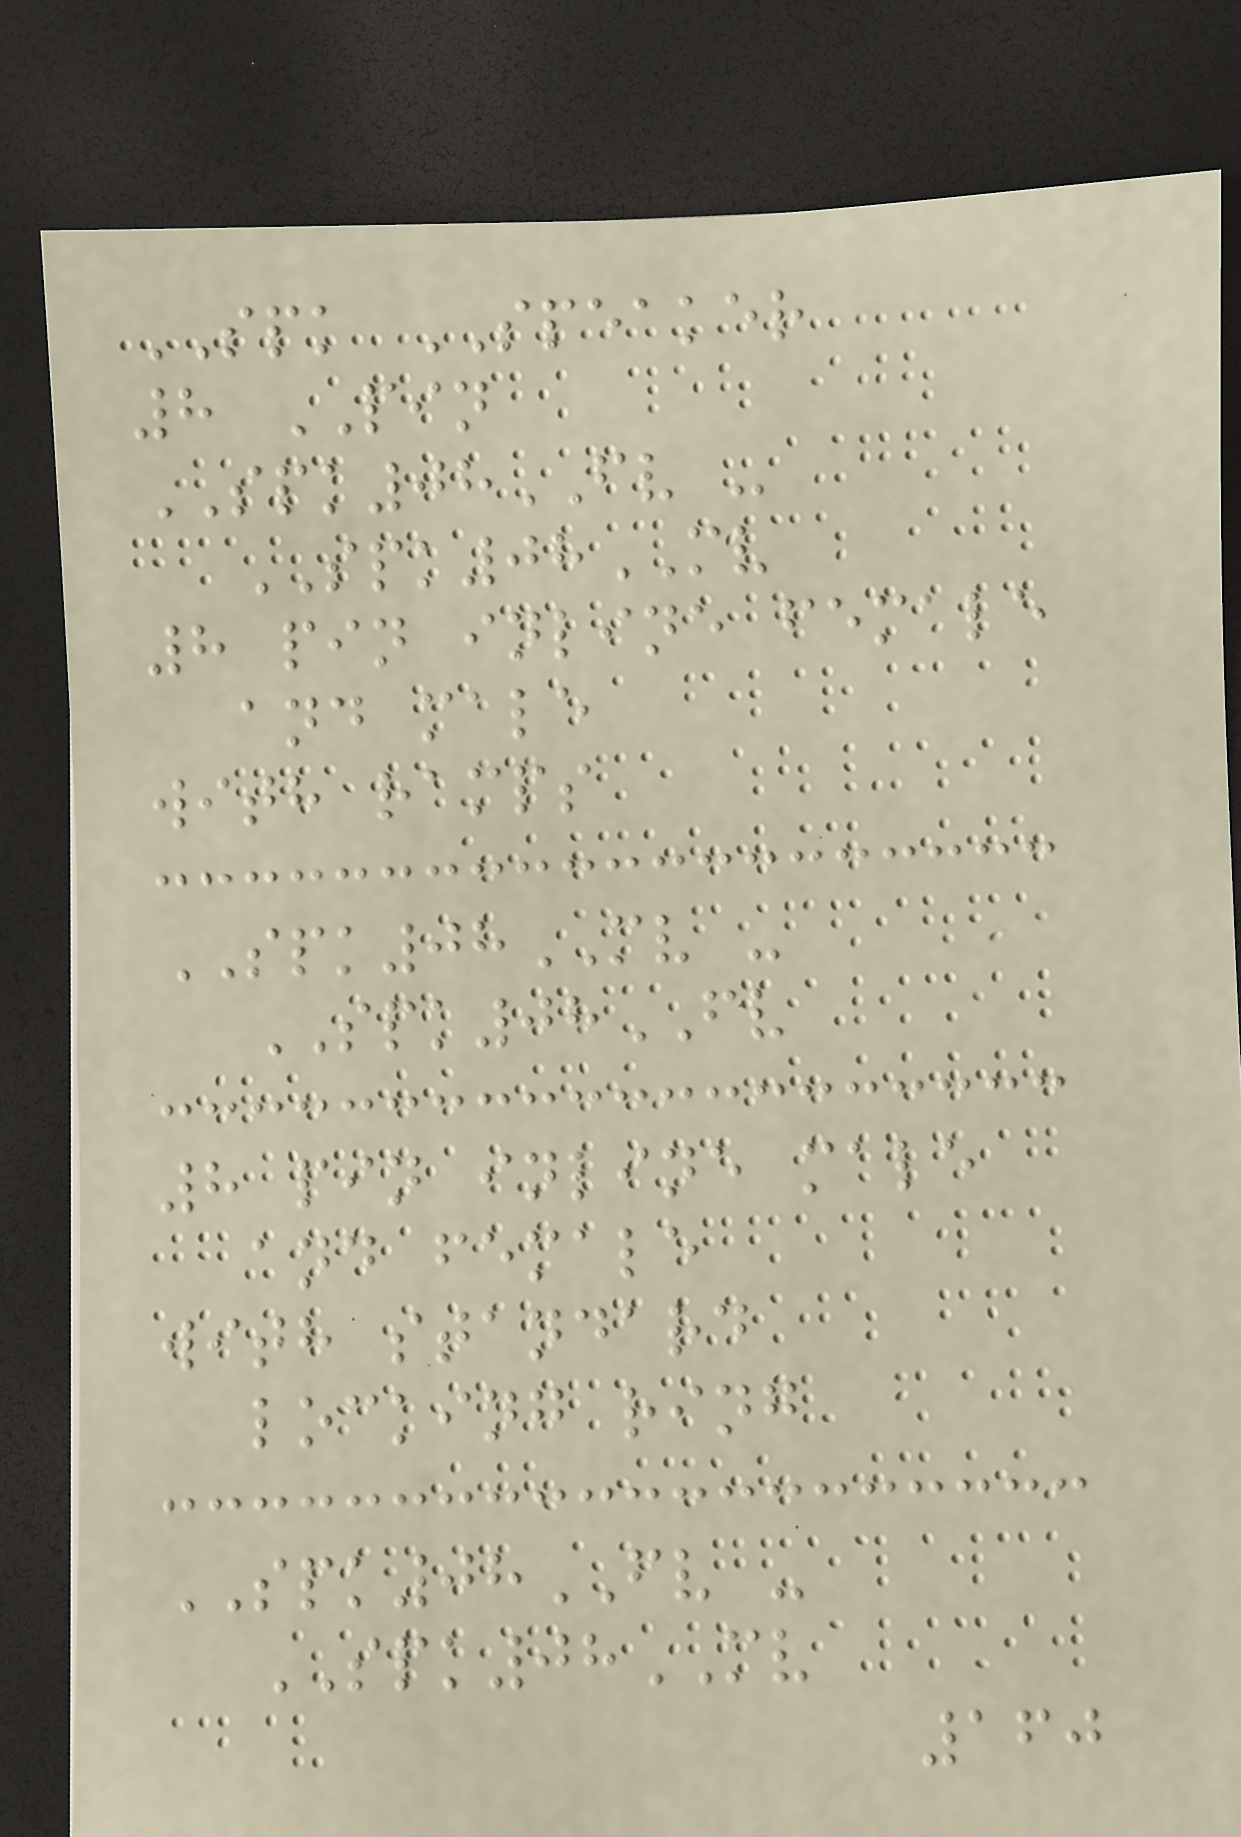SPK SPEAKER
8 PIN
SPK08FV -
SPK08MV
8 pin inline female
and male
with ramps
SPK08MV -
SPK08FV
8 pin inline male
and female
with standard
locking ring
SPK08FV -
SPK08MV
160
